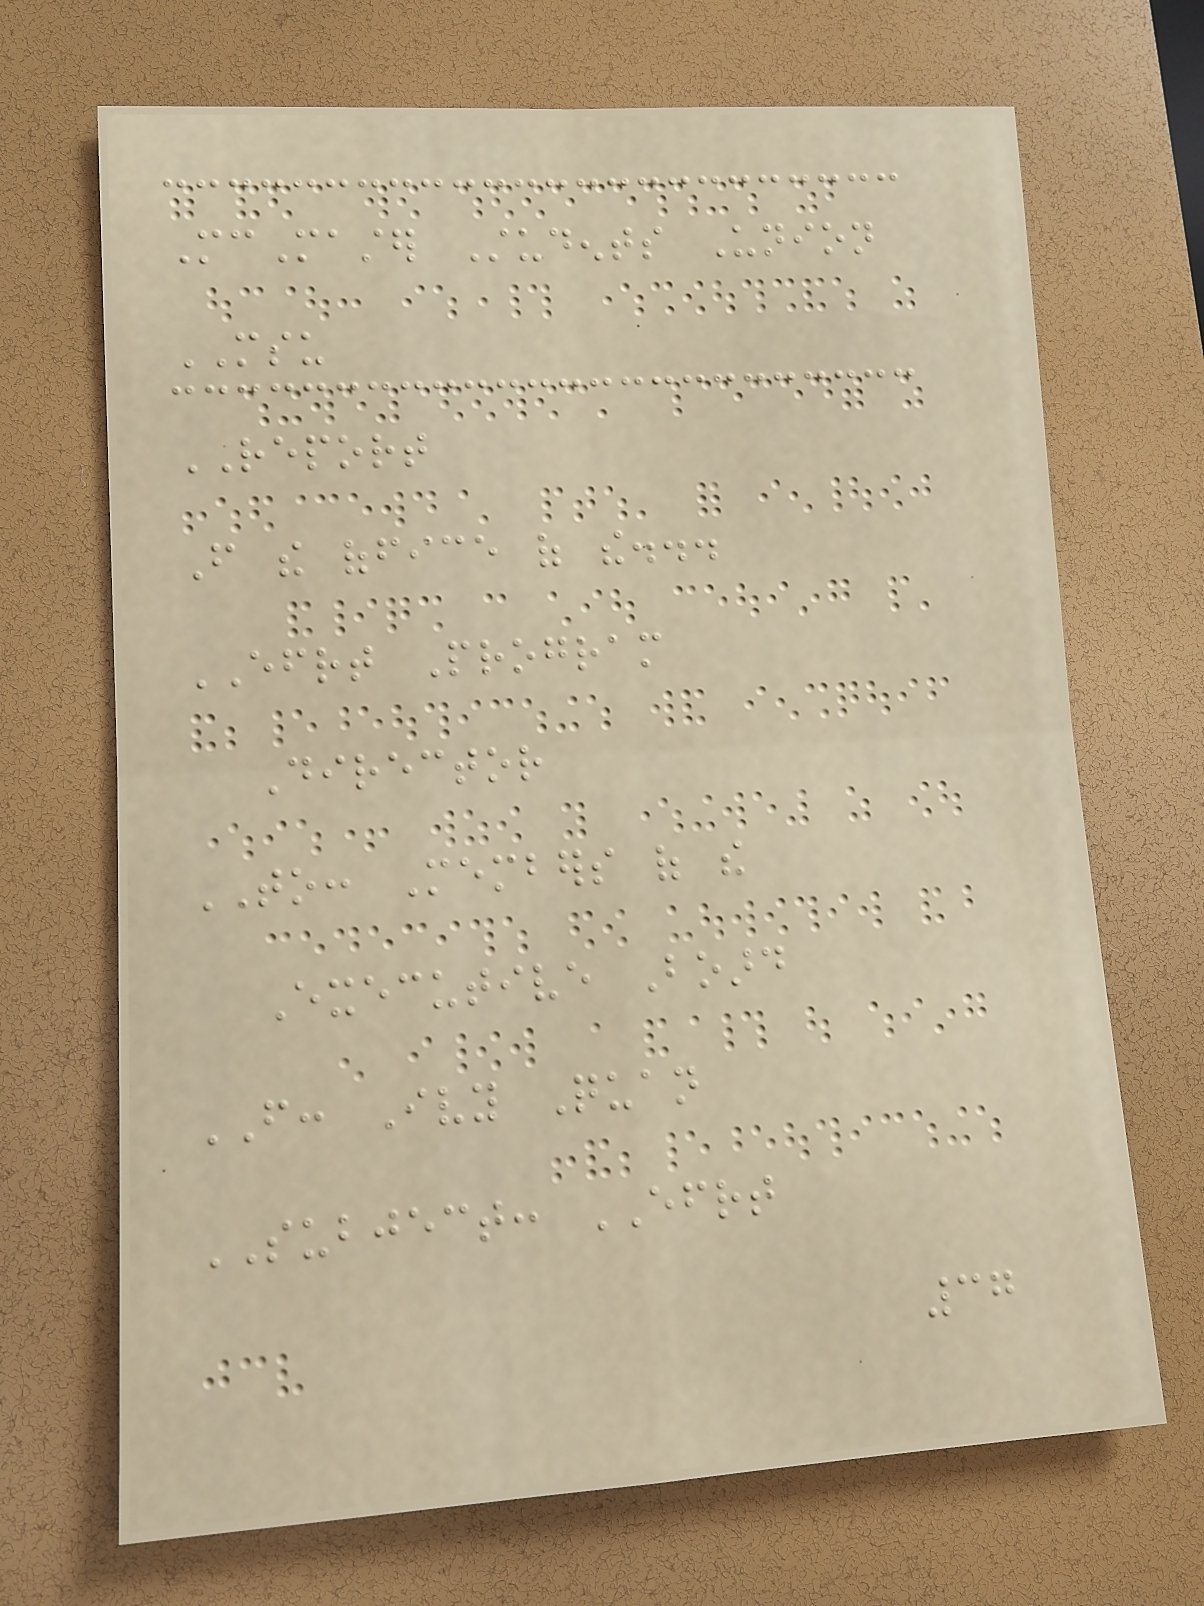McMaster Students Union
MSU
REPORT
From the office of the...
EFRT Program
Director
TO: Members of the
Executive Board
FROM: Ivy Quan
SUBJECT: EFRT
37
